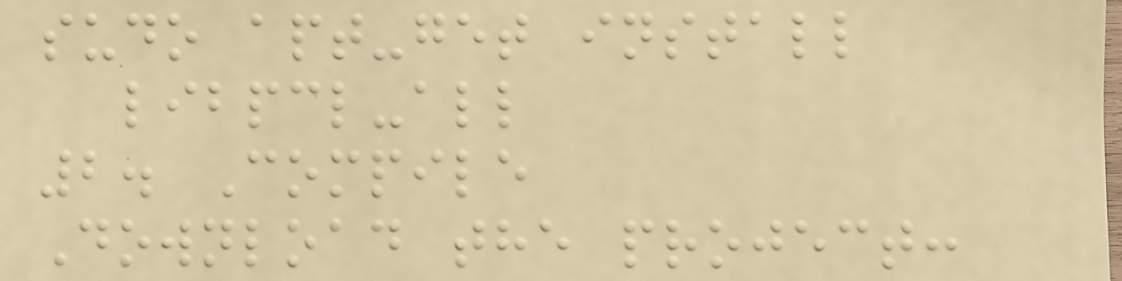sudo apt-get install
libpcl-all
2. Compile
Download the project:
